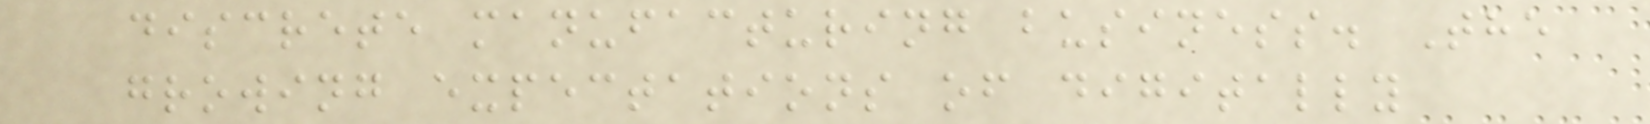discrete manufacturing business. The
growing expectations of digitally
